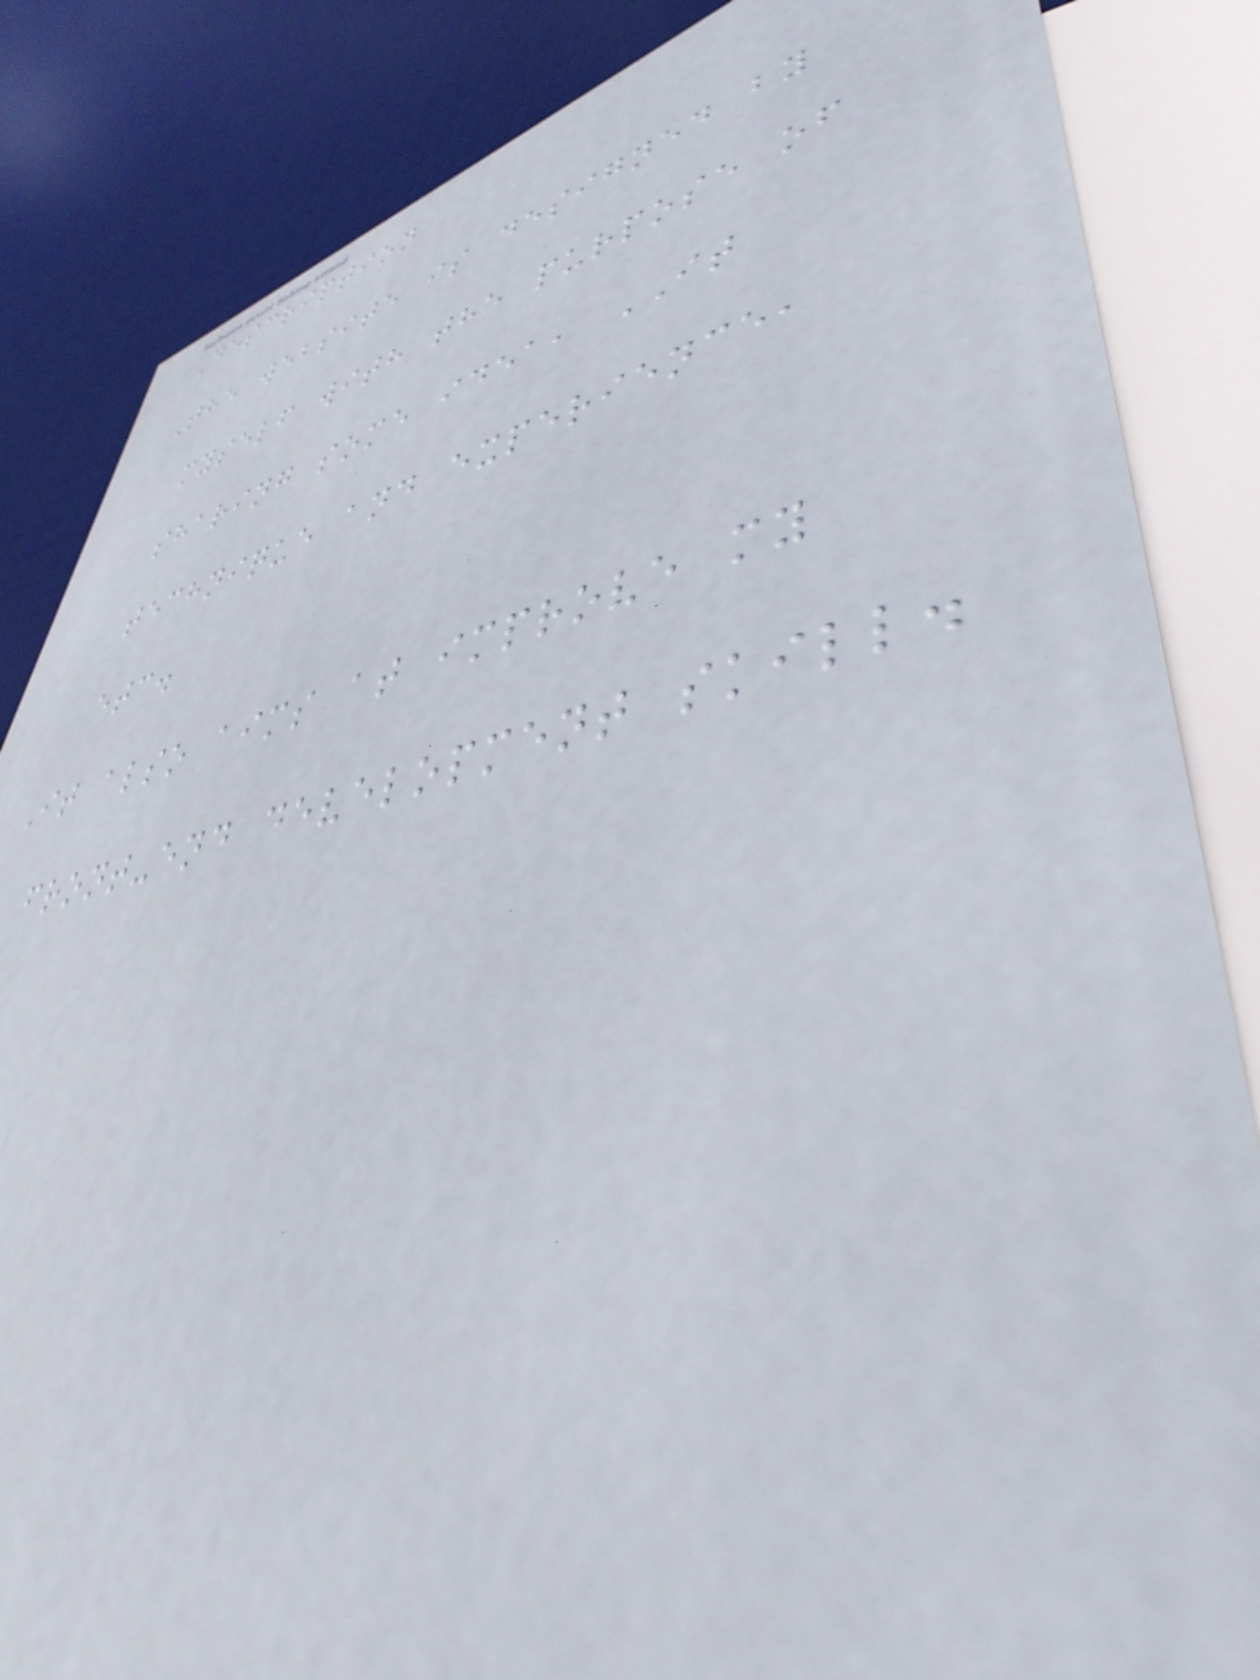Description
The website is designed by
myself with the purpose of
sharing some idea, IT
technique and experience,
etc.
It also aims at improve my
front-end development skill.
